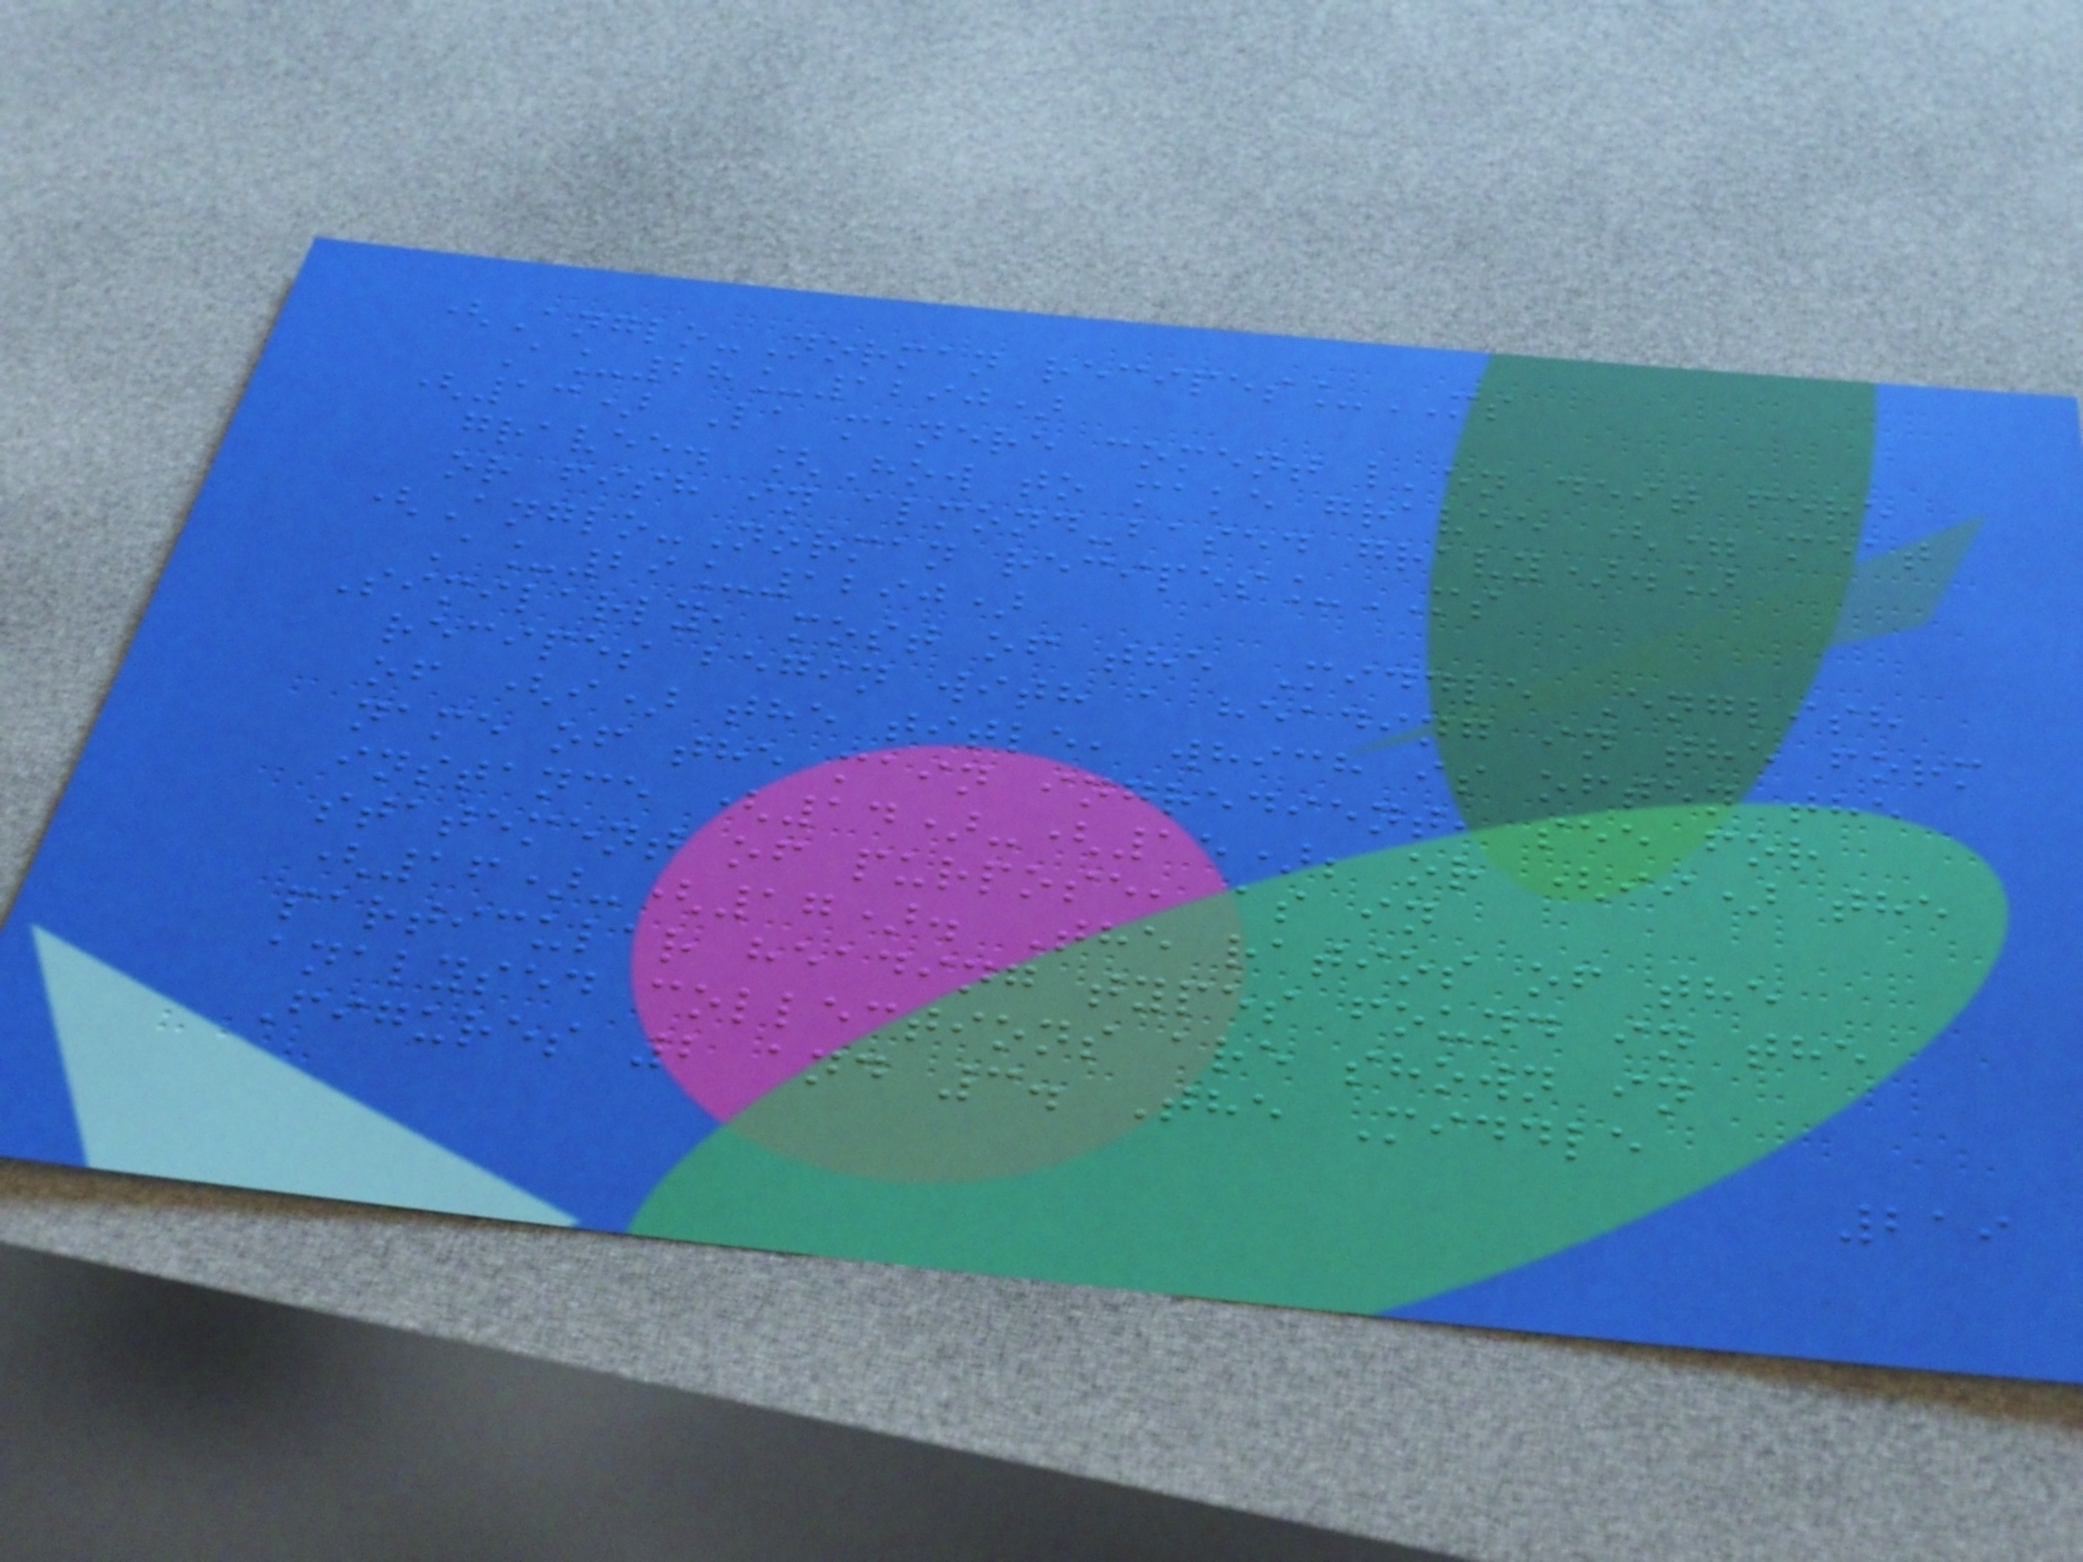(Anglo-Norman recipes_MS
A_28_1290)
(13) La manere coment l'en deit fere
gravee. [How to make gravee (= meat
or fish in almond-based gravy).]
(Anglo-Norman recipes_MS
A_29_1290)
Similarly, most of the Middle English
recipes begin with a heading in the form
of (i) the title, which is often the
name of the main ingredient, see for
instance (14)-(15); or (ii) the
statement of purpose, as in
(16)-(17). The ratios of the
particular heading types found in the
analysed collections are shown in
Figures 2 and 3. The Middle
219
